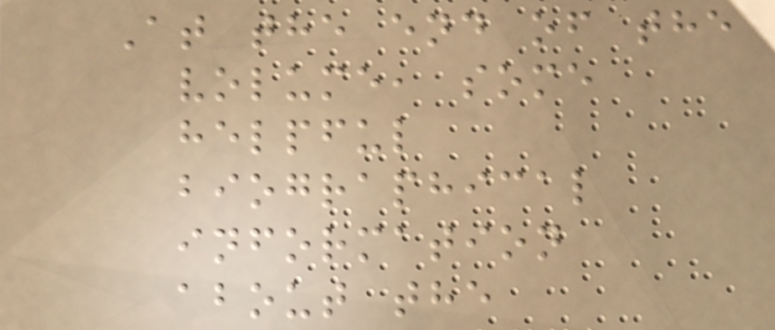At the end of the
volume, some
helpful
biographical
information
about the
